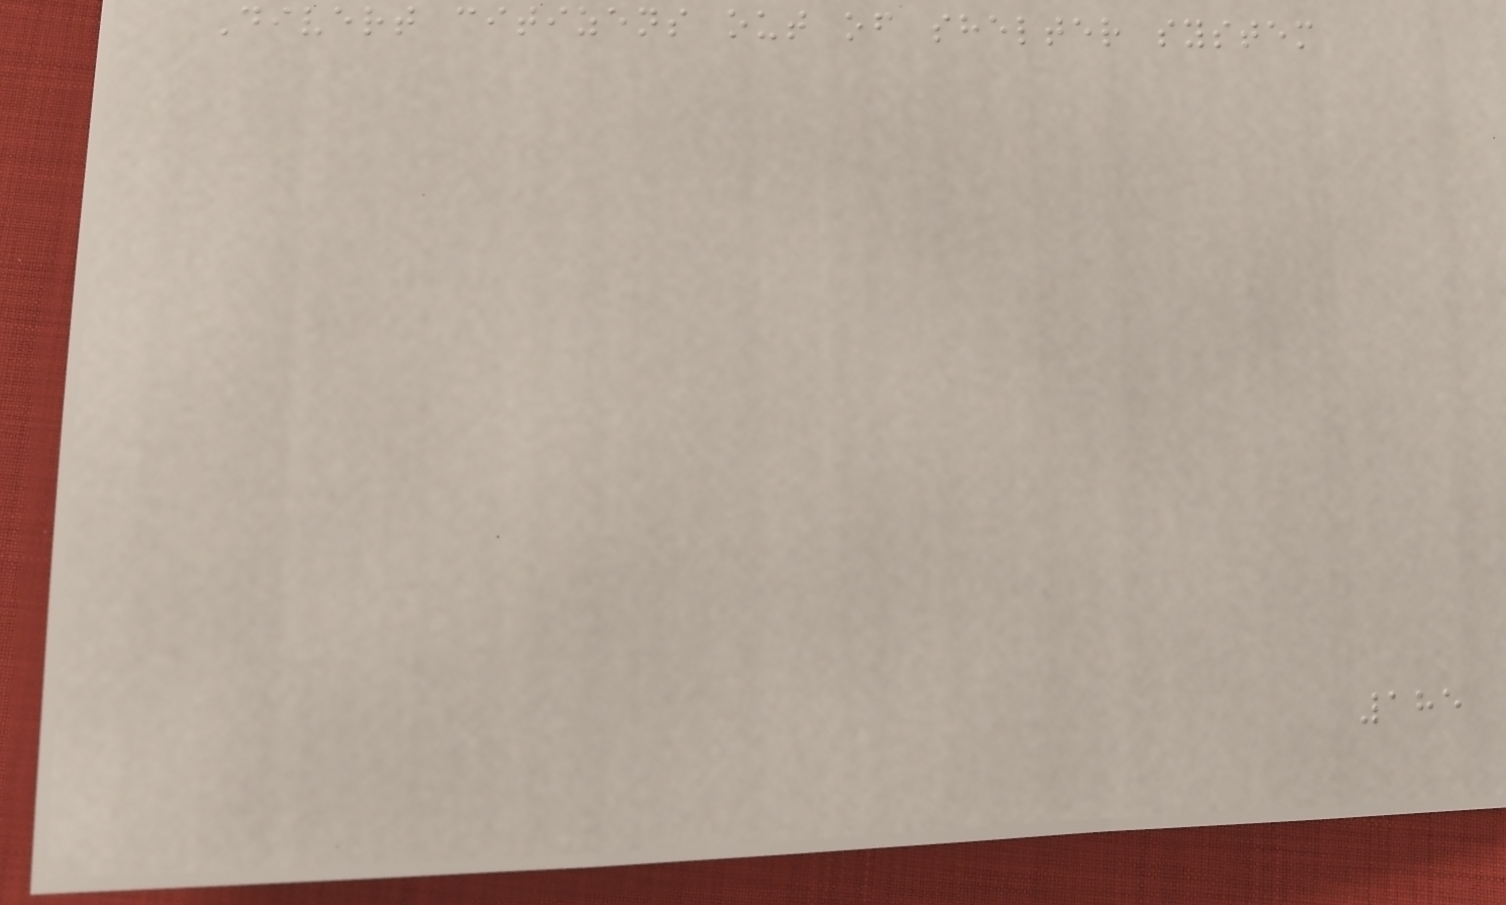Divert citizens out of shelter system
185
